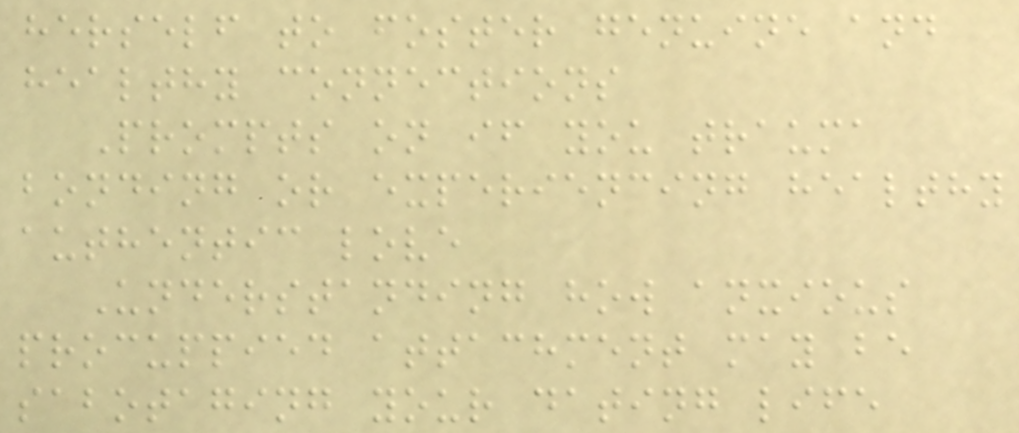herself to foster genuine and
healthy connections
Prompts on if you trauma
bonding or experiencing healthy
authentic love
Understanding how anxious
procuppied attachment may be
sabotaging your dating life
